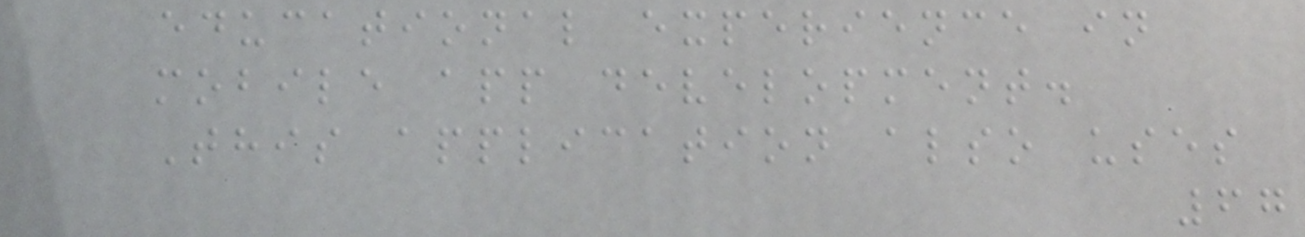educational experience in
mobile app development.
This application also uses
67
